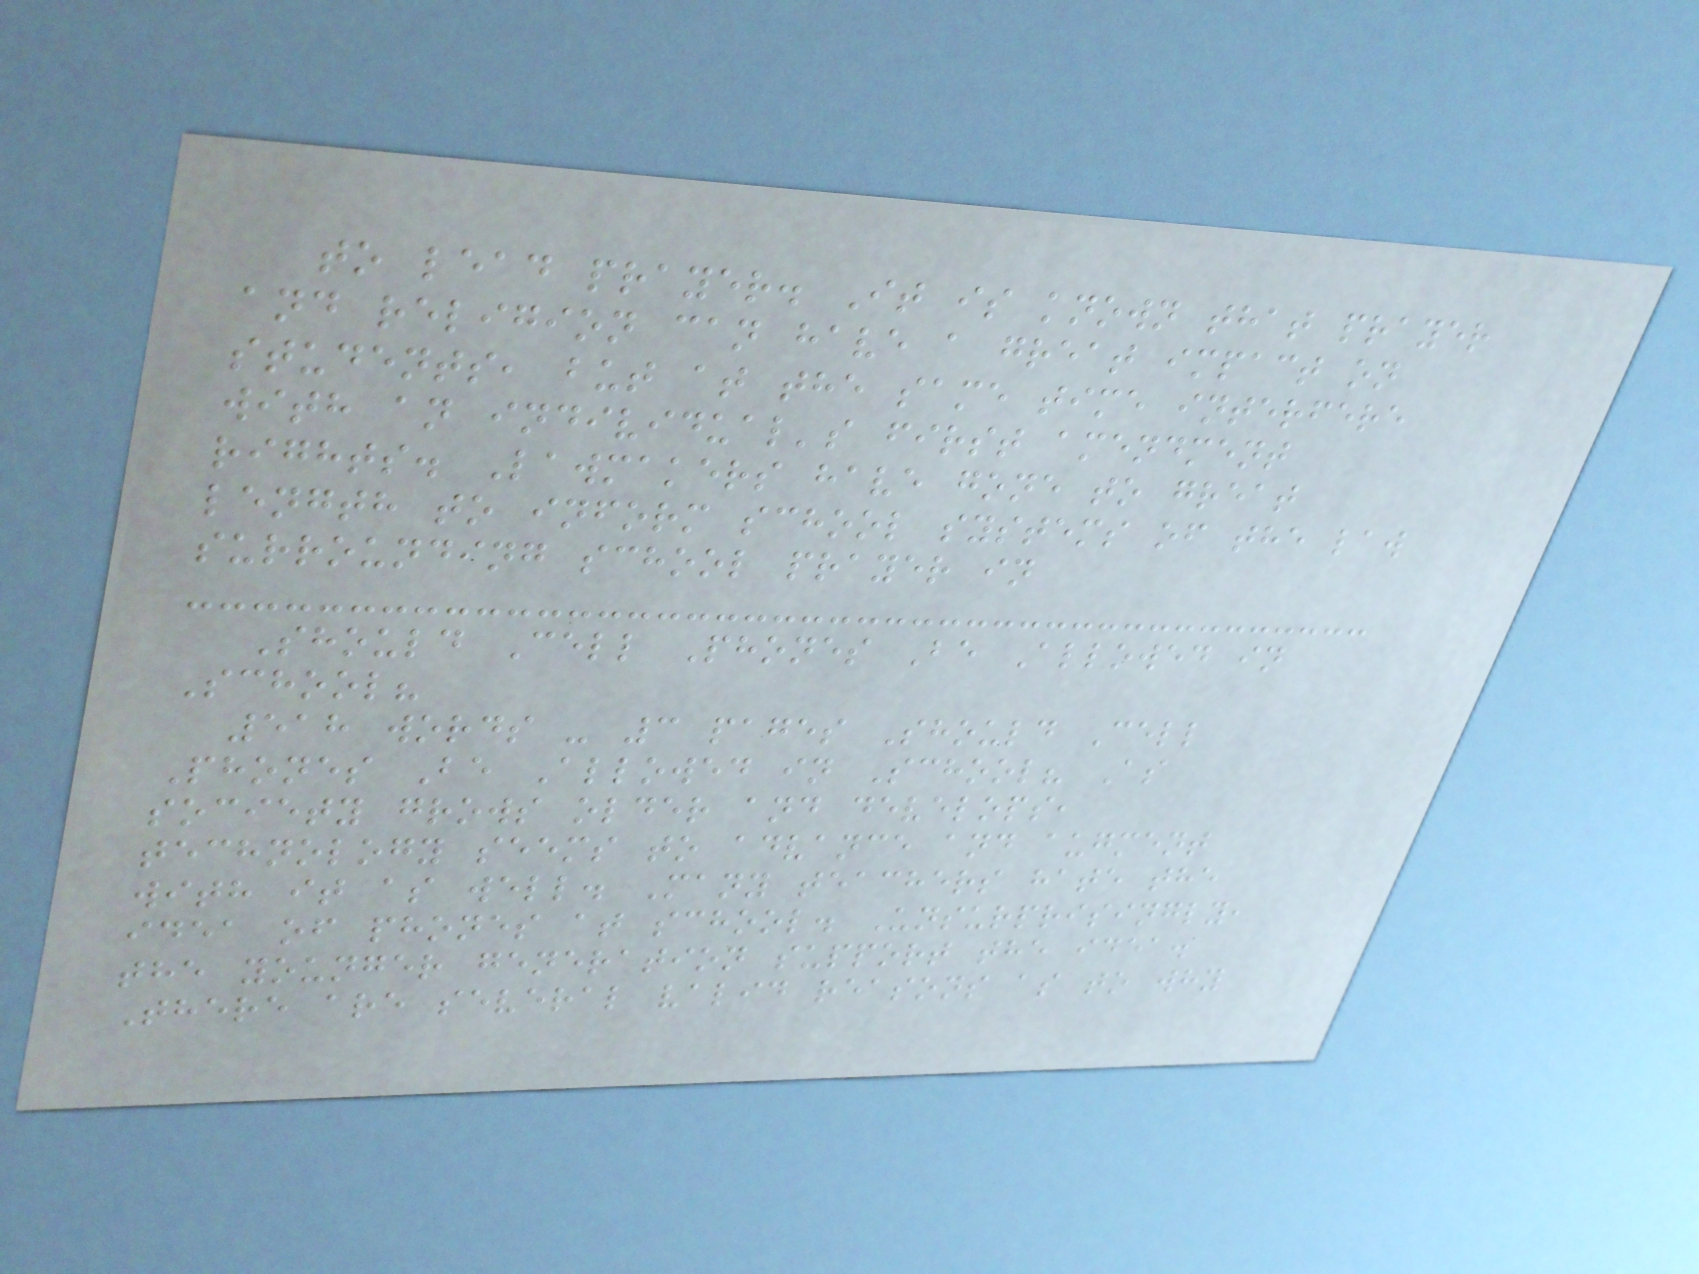to lead prayer. It is known that prayer
and religion can have a great impact on
students, but at the same time interfere
with an individual's first amendment
rights. Lawmakers have gone to great
length to inform school systems of the law
surrounding school prayer in
Should Cell Phones Be Allowed in
School?
518 words - 3 pages Should Cell
Phones Be Allowed in School? As
society grows older and develops,
technology seems to advance and augment
with it as well. Many teachers hate the
idea of phones at school. Unsurprisingly,
the younger generation support the idea.
There are several valid reasons as to why
